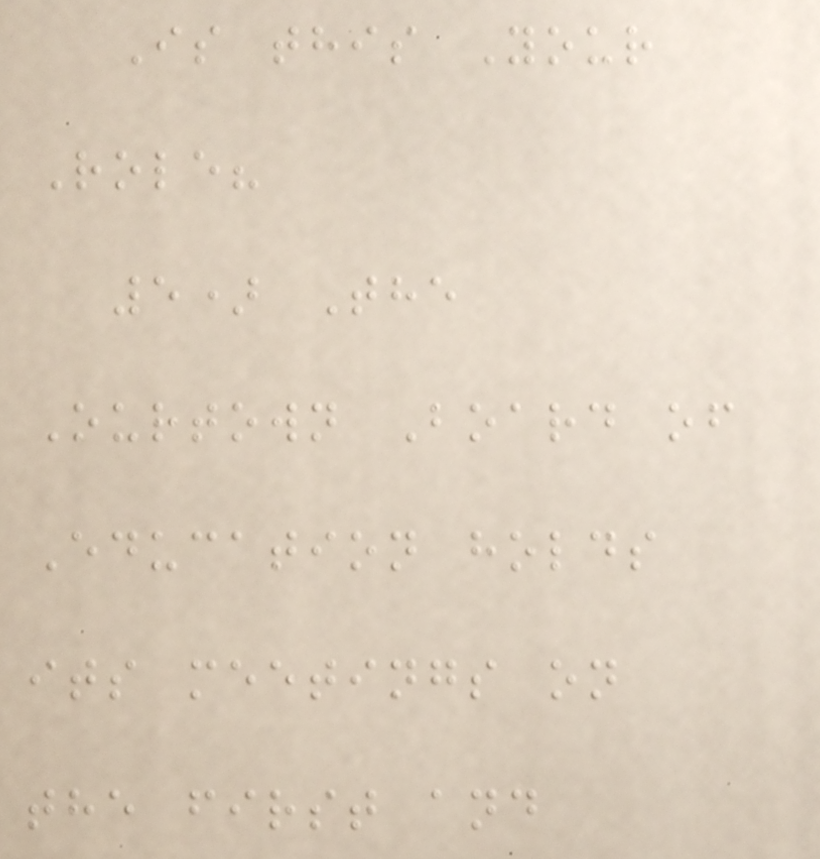Is this Your
Role?
5) The
Ourtown Board of
Education holds
its meetings on
the first and
